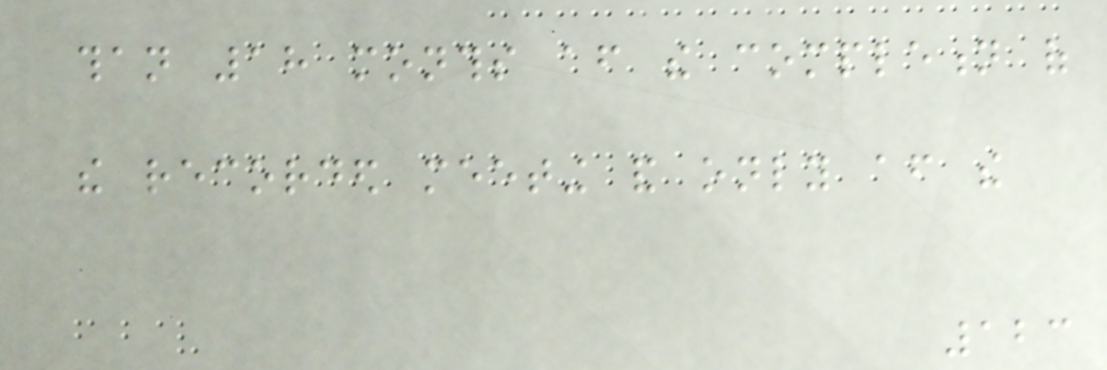than 18 months after the completion of
the recorded meeting and only after the
123
